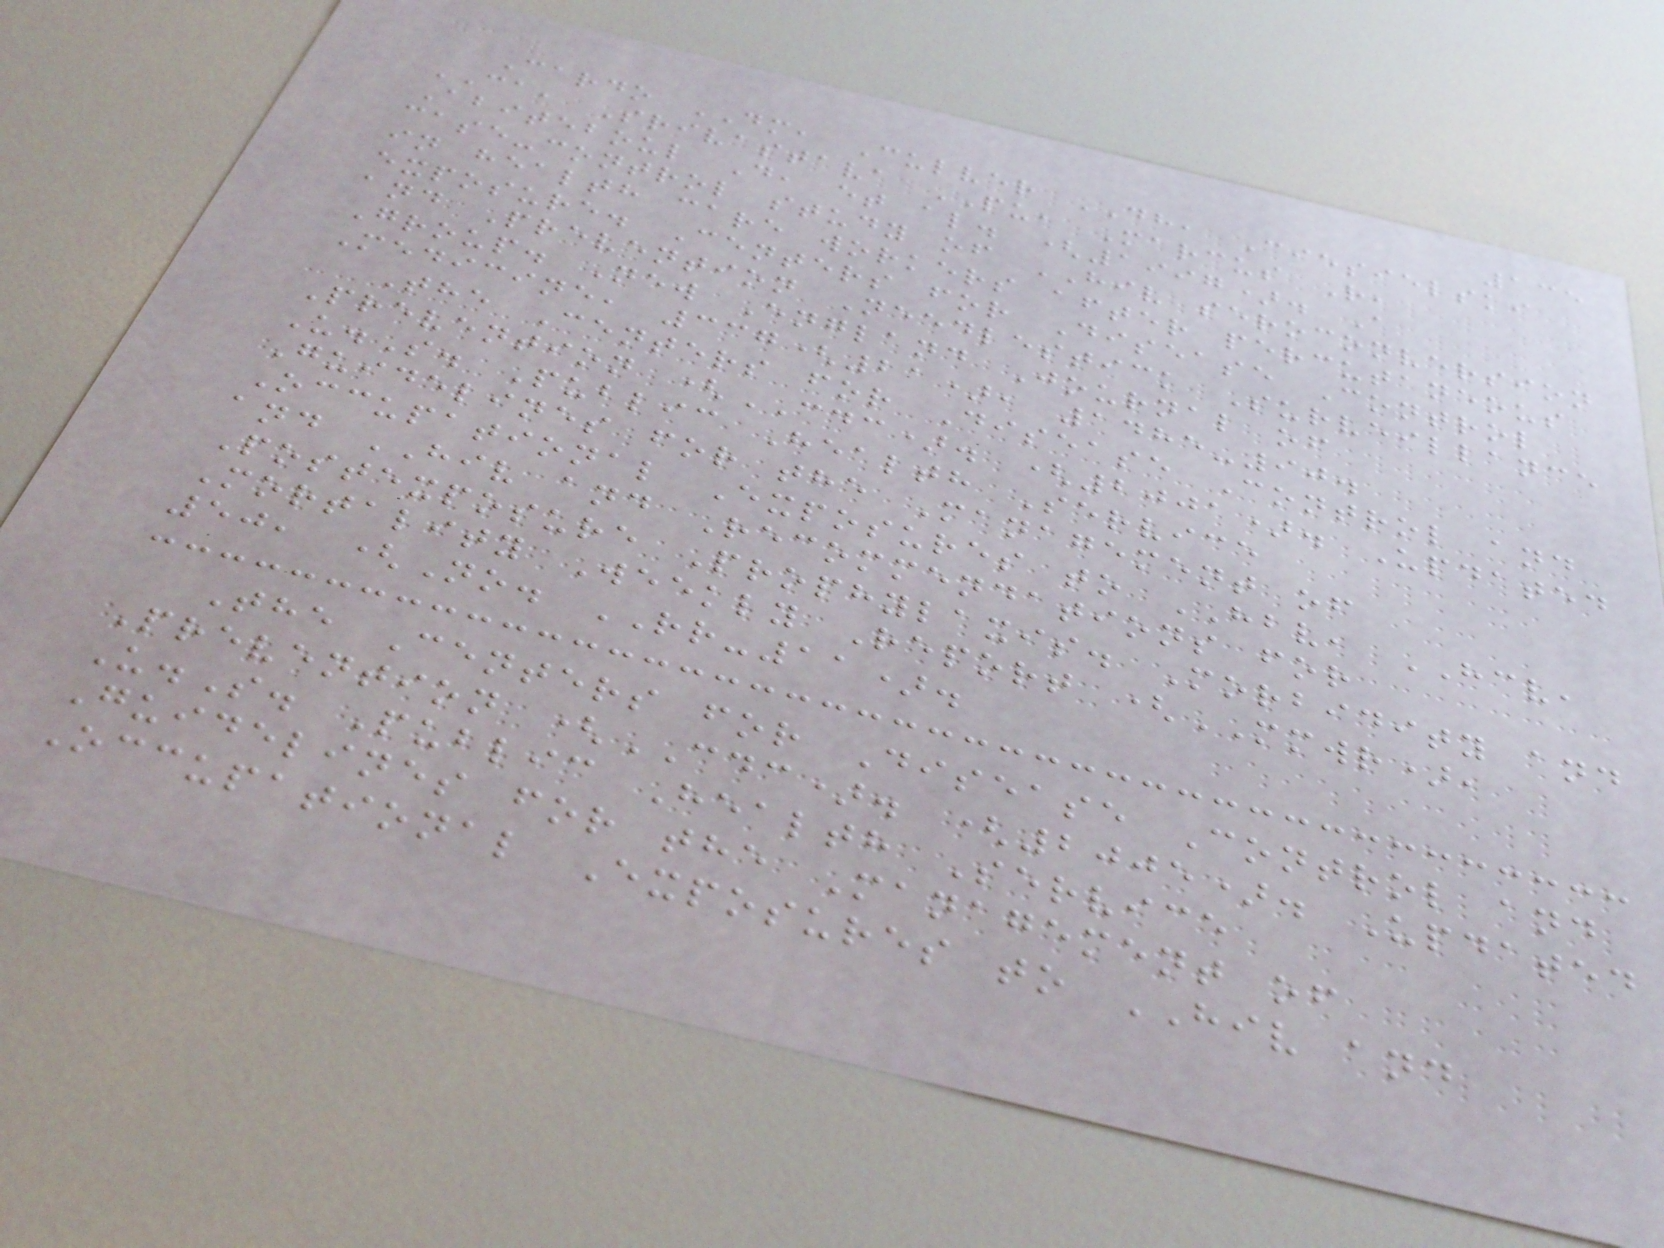135
Cardo DM, Culver DH, Ciesielski
CA, Srivastava PU, Marcus R,
Abiteboul D, et al. (1997). A
case-control study of HIV seroconversion
in health care workers after percutaneous
exposure. Centers for Disease Control
and Prevention Needlestick Surveillance
Group. New England Journal of
Medicine, 337(21), 1485-90.
The Centers for Disease Control and
Prevention (CDC). (2001). Updated
U.S. Public Health Service
Guidelines for the Management of
Occupational Exposures to HBV, HCV,
and HIV and Recommendations for
Postexposure Prophylaxis. Morbidity and
Mortality Weekly Report (MMWR),
50, (No. RR-11).
The Centers for Disease Control and
Prevention (CDC). (2005). Updated
U.S. Public Health Service
Guidelines for the Management of
Occupational Exposures to HIV and
